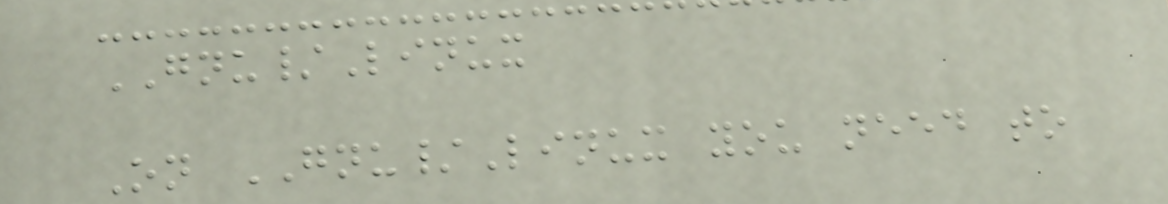GNU/Linux
On GNU/Linux you need to
